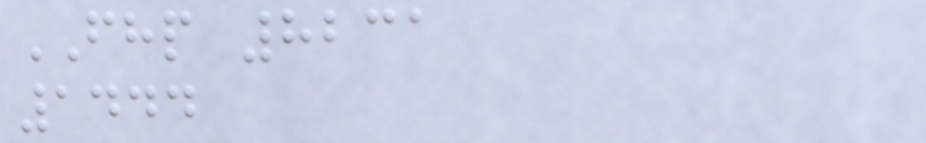FHP 8231
1444
